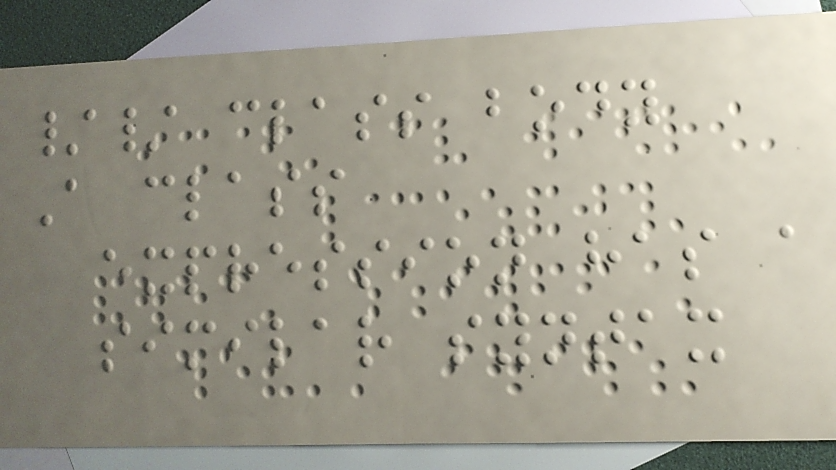// class body
A class
expression has a
similar syntax
